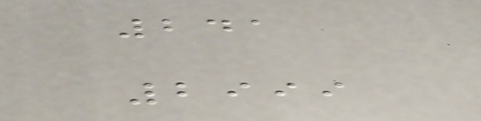241
2999
